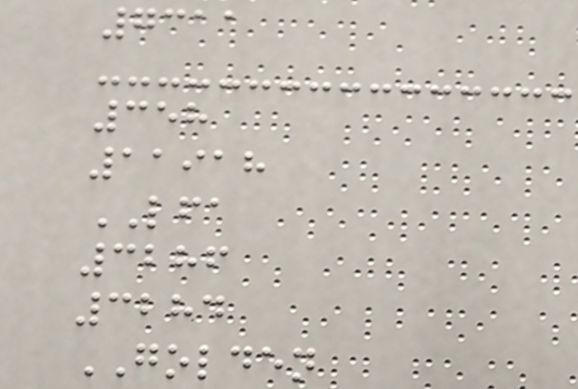7311
358
11918
LFA
3286
3284
GOLDEN
